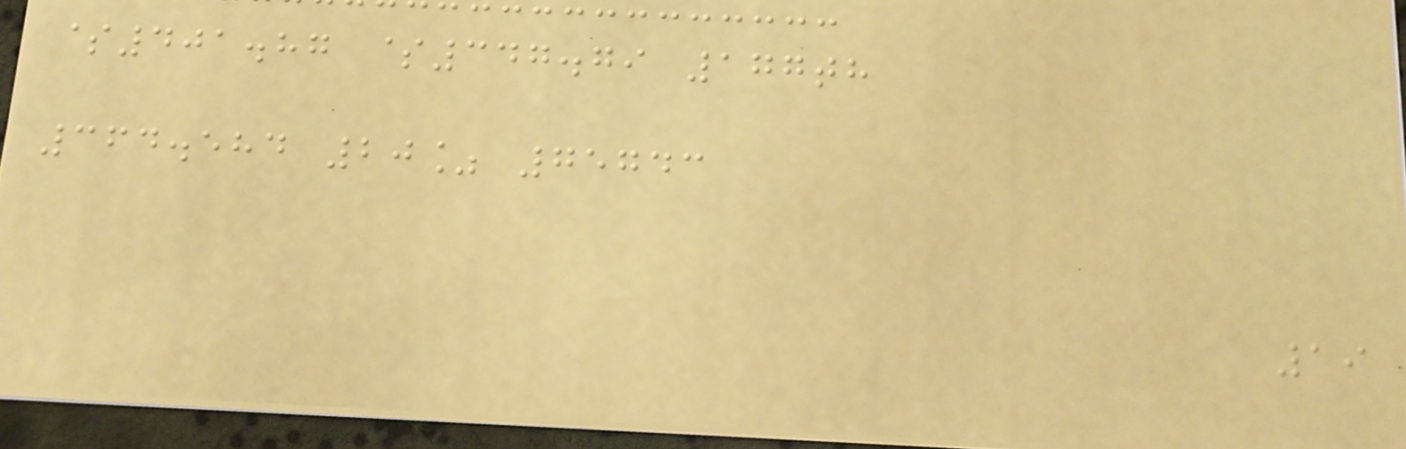$401.87 $347.79 177th
364.584 20% 75743
19
